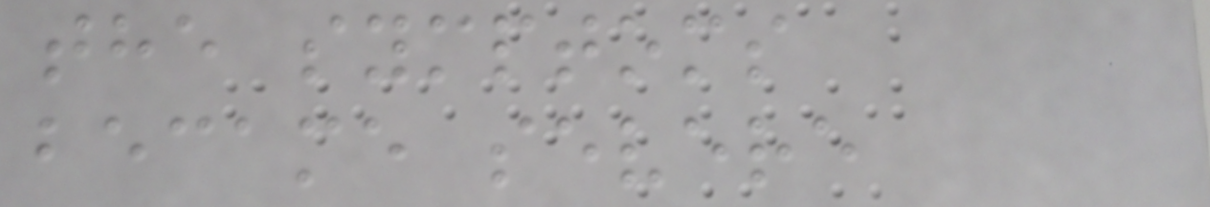the symptoms
became severe
